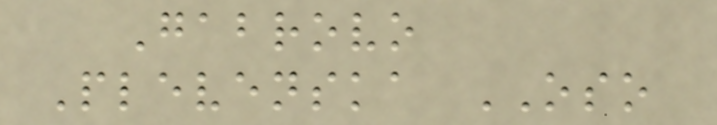Gabrovo
Plevenska OSO
